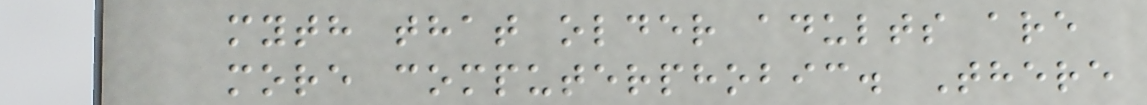myth that older adults are
more computerphobic. There
